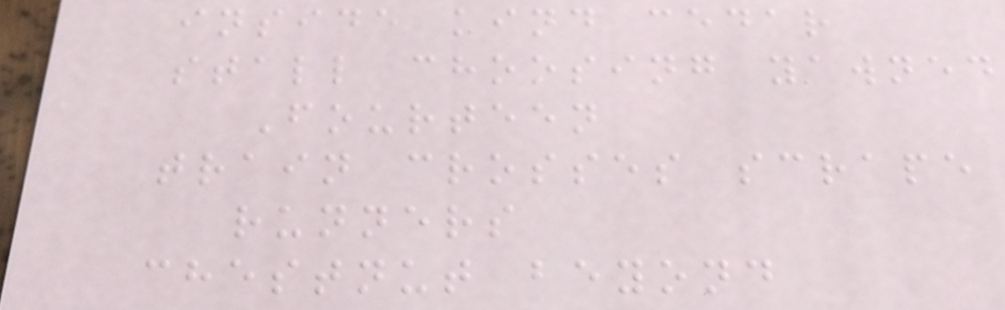inside kind cedar
stall choosing yawned
Fourteen
train crosses scrape
runners
chestnut beyond
